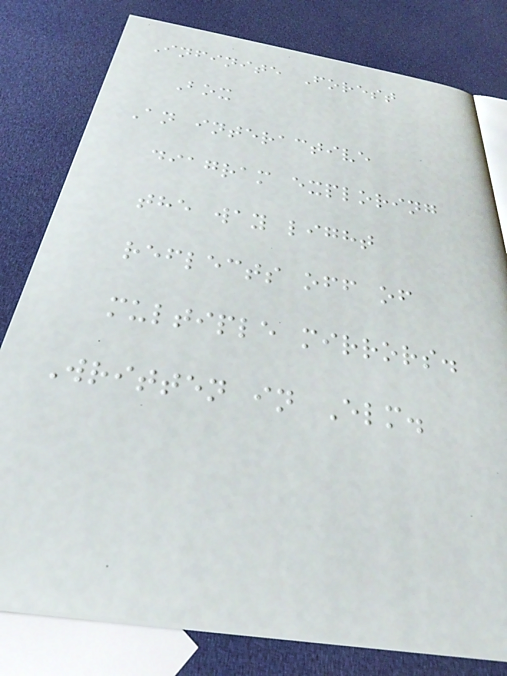Infinite Forest
Box
An interactive
diagram exploring
the way light
reflects off of
multiple mirrors.
Written in Elm.
